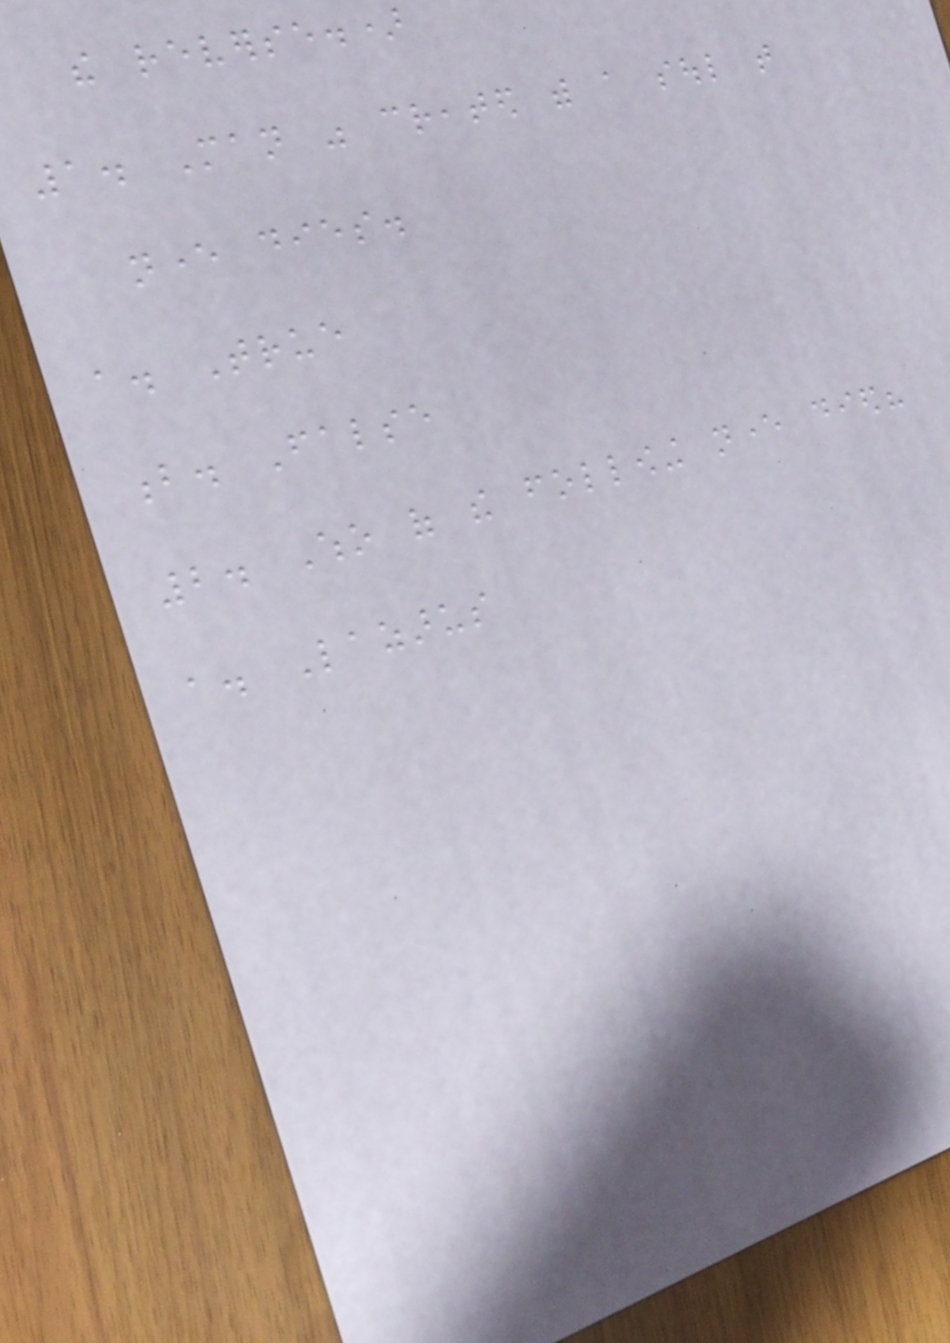the reverse.)
1. Man was created with a soul that
never dies.
a. True
b. False
2. Who of the following never died?
a. Lazarus
